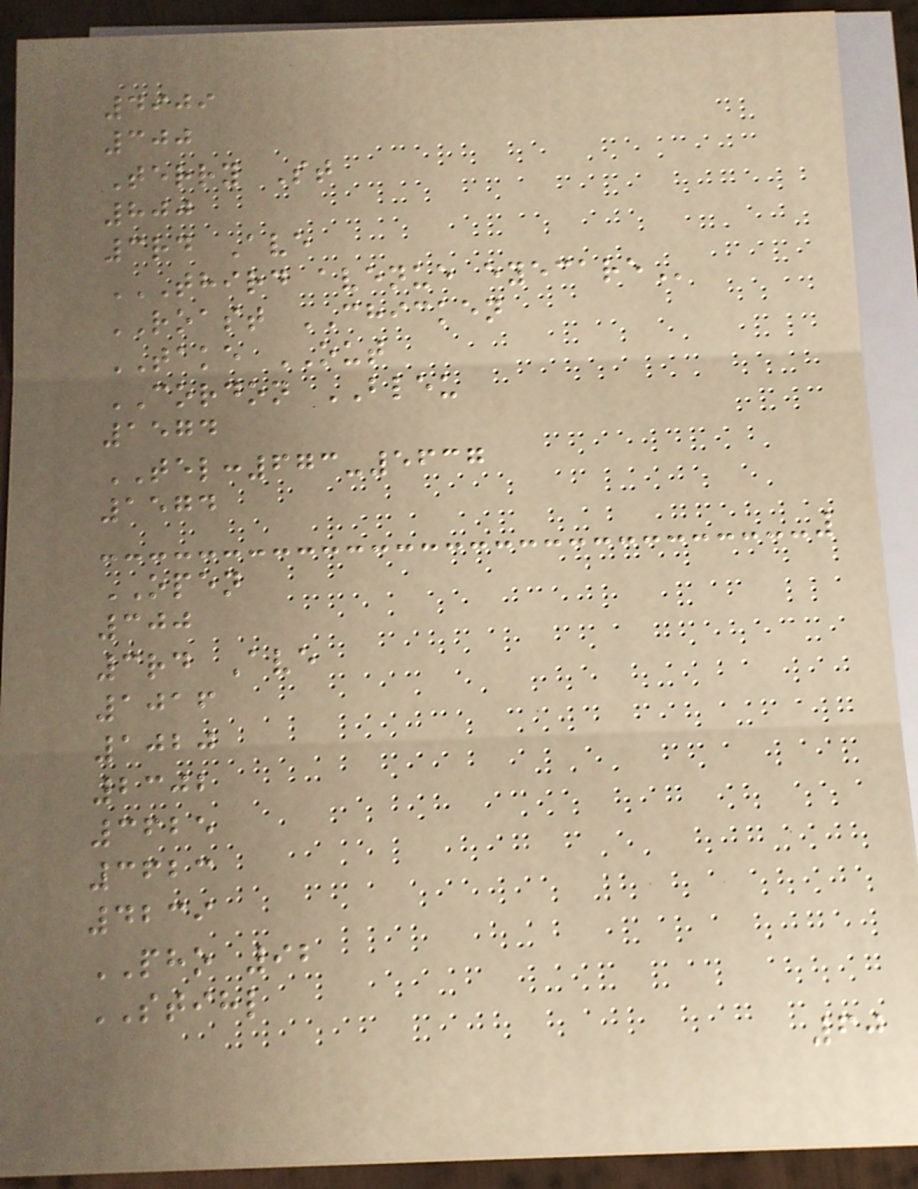4909
300
Terry St
800
3rd Ave
THIRD AVENUE EYECARE
ROAST CHICKEN
TAKE OUT
CORDON BLEU
1574
TEL:673-5637
1574
OPEN
300
3rd Ave
1016
1020
2302
3625
3623
4239
PHO 92
STIHL
60
